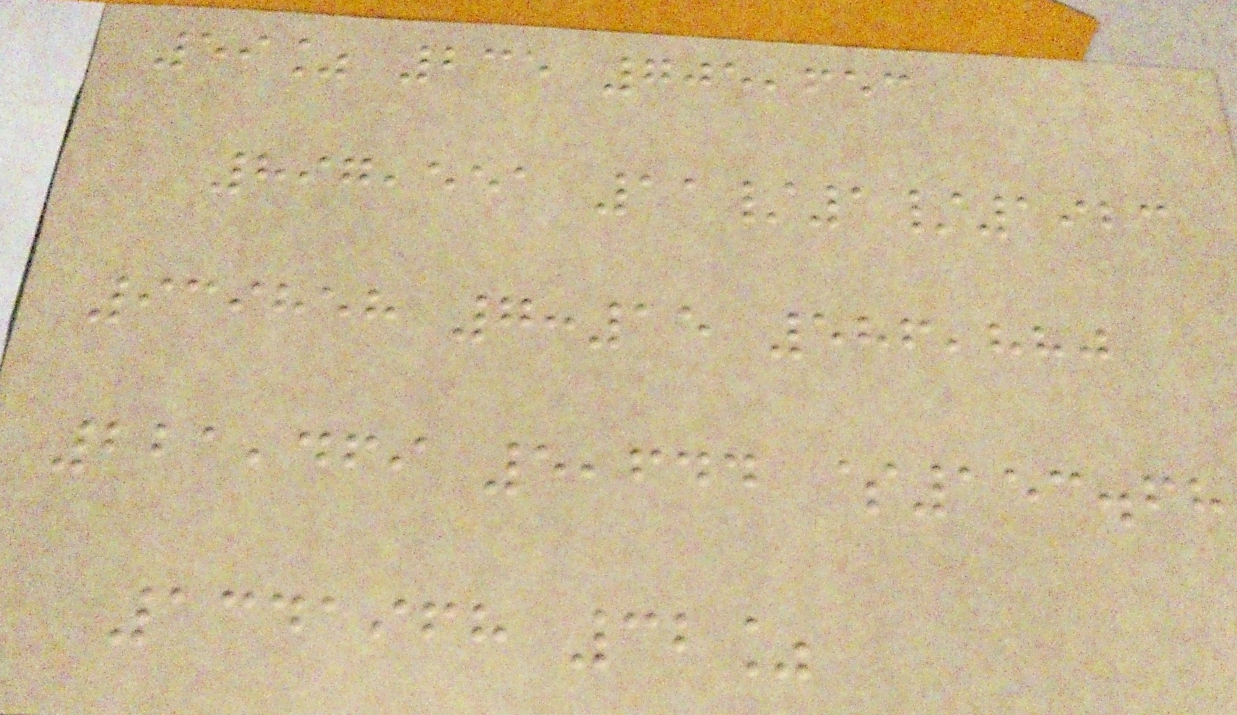59% 235 705,653
897,551 11/1/1923
939858 7:15 586,880
221,469 5,644 $153.68
1341968 32%
